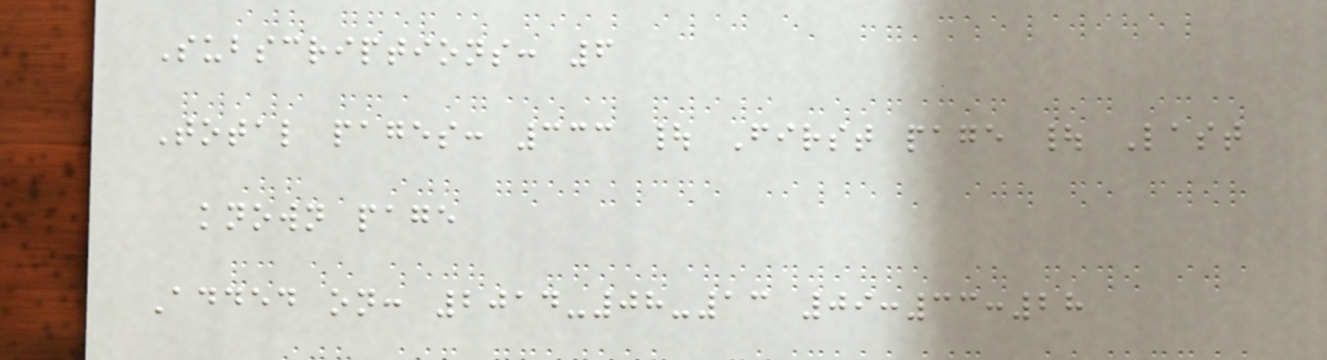Subscriptions: 6
Total pages: 333 | First page | Last
known page
Added on: 2014-08-13 09:33:28
